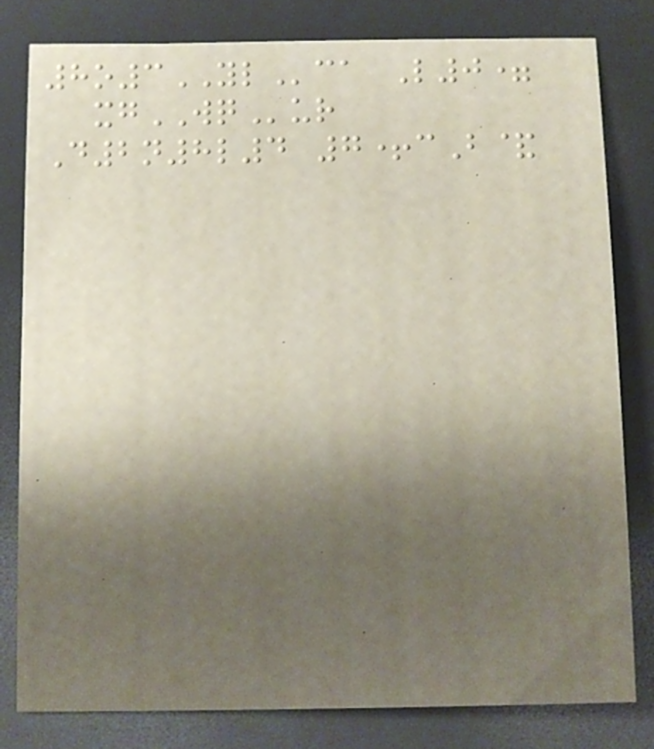8o3YLca L0=
xgWQur
D2n8l4 7+cB&
